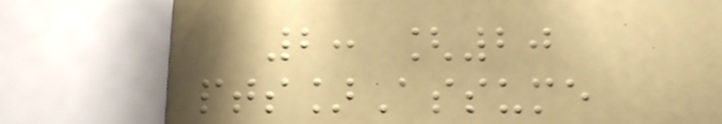2: [20
pts]Assume
